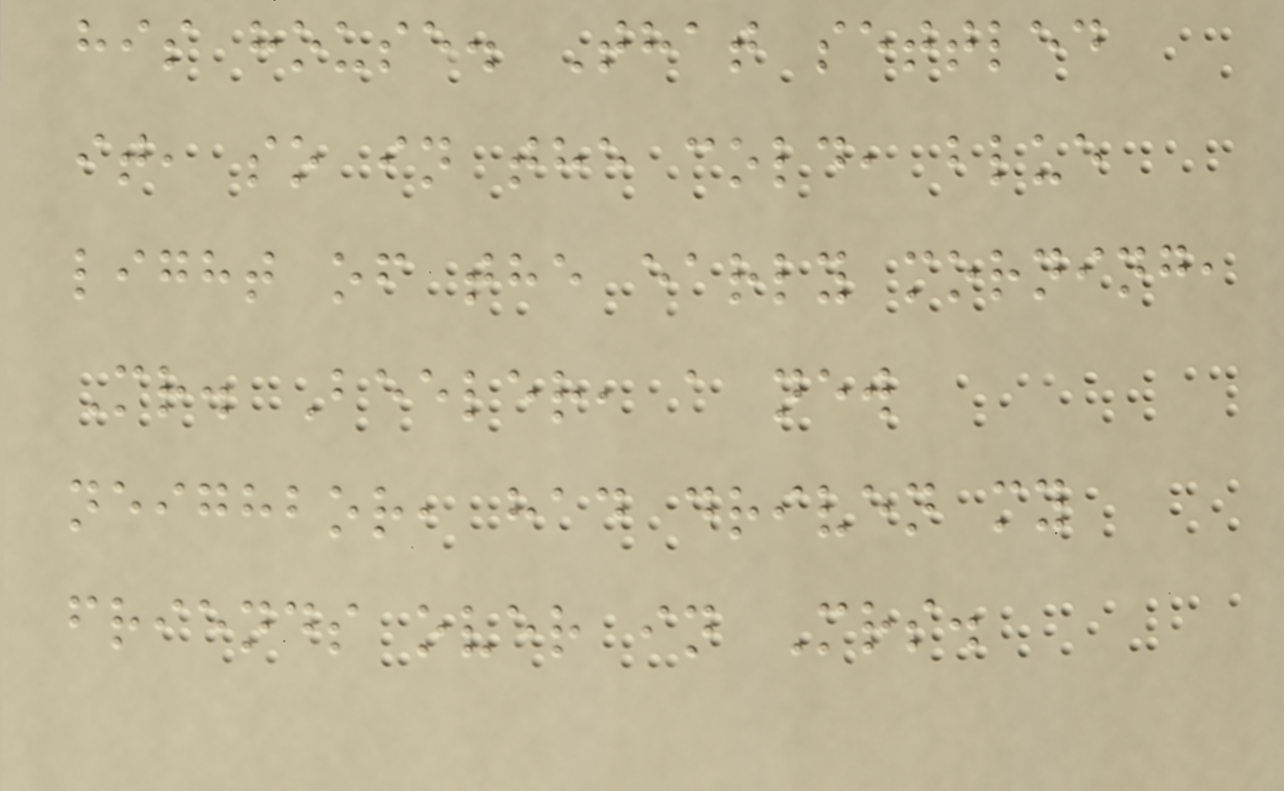his house. That settled
it, so in the cold, blue
light of the early morning,
Mr. Beeler, a new
neighbor, had driven my
friends over in Mrs.
